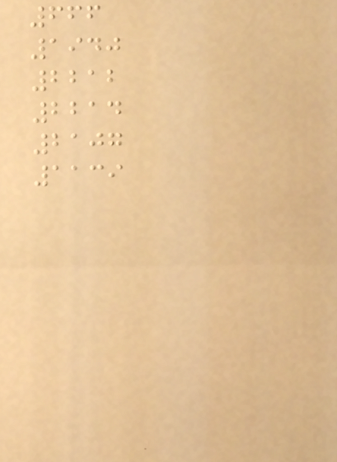666
1940
2212
2214
2107
1139
